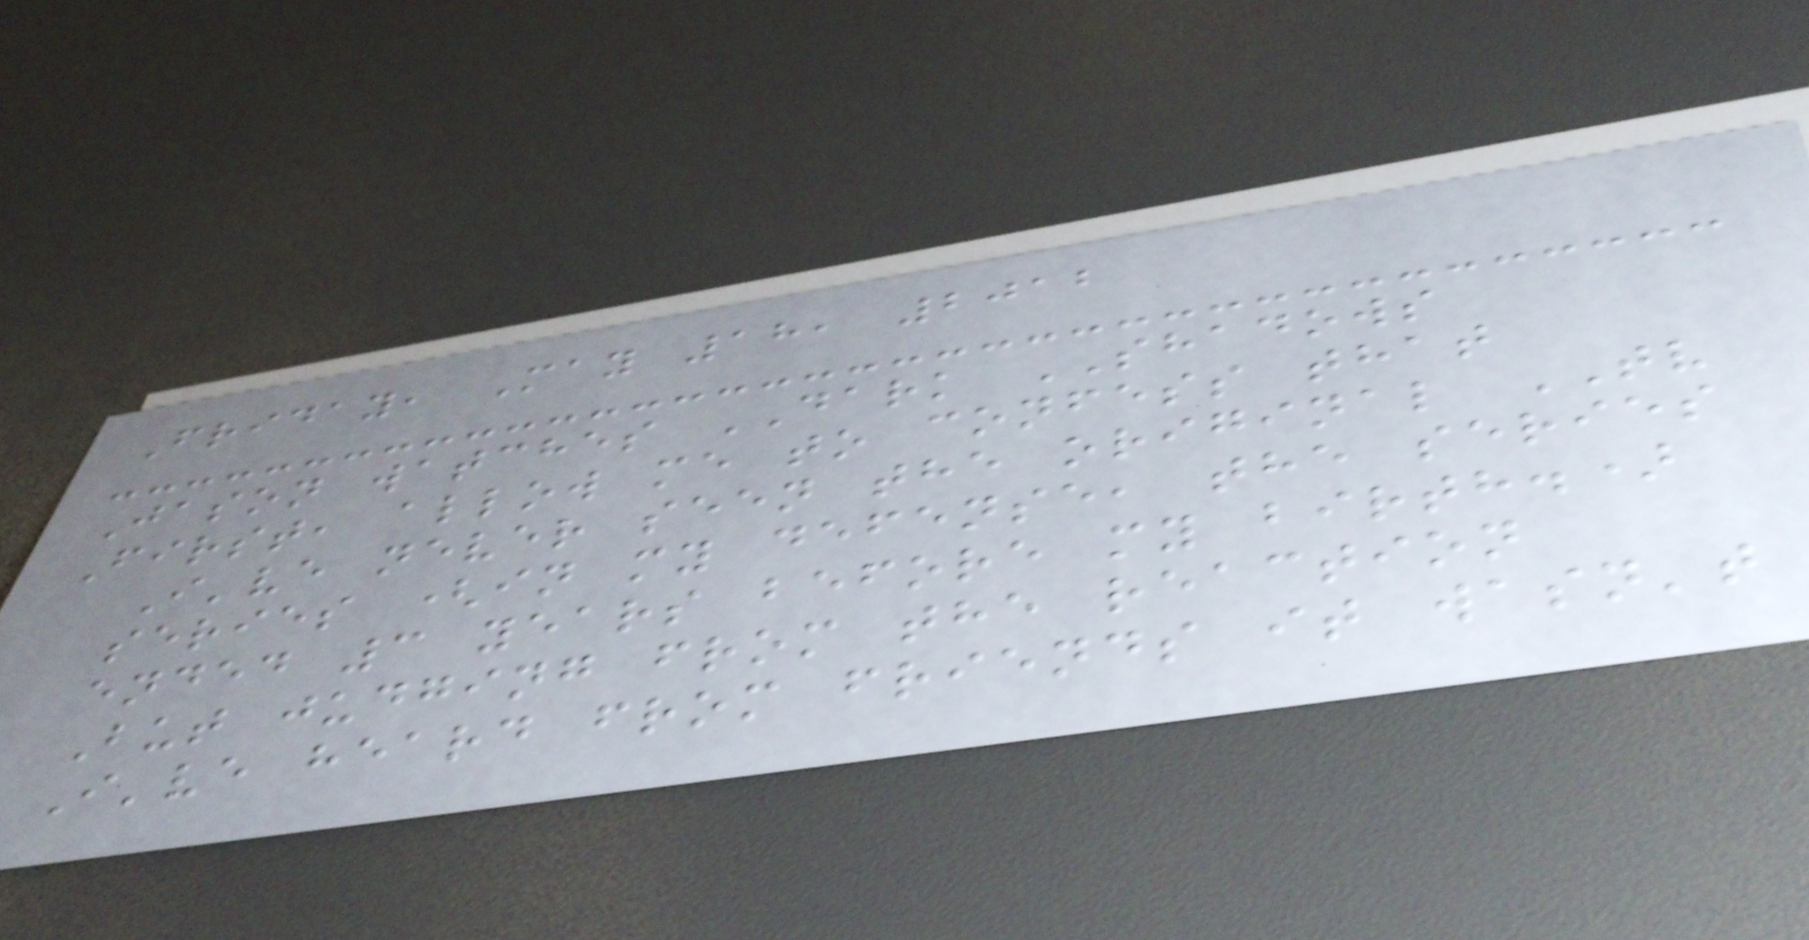Friday, May 18, 2012
Jason watches DARK SHADOWS
First, allow me to confess that
I've never seen the original TV
series (in my defense, the series
ended 3 years before my birth.)
But judging from the reaction
I've heard from friends it wasn't
